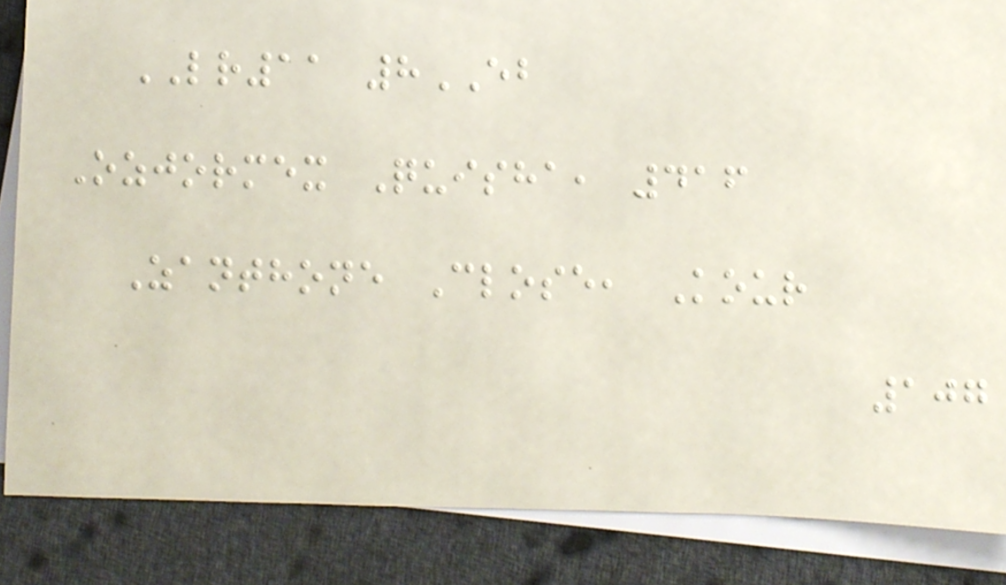LR11 8EB
Ozjormex Quisha, 416
Zanthone Close, Kour
107
